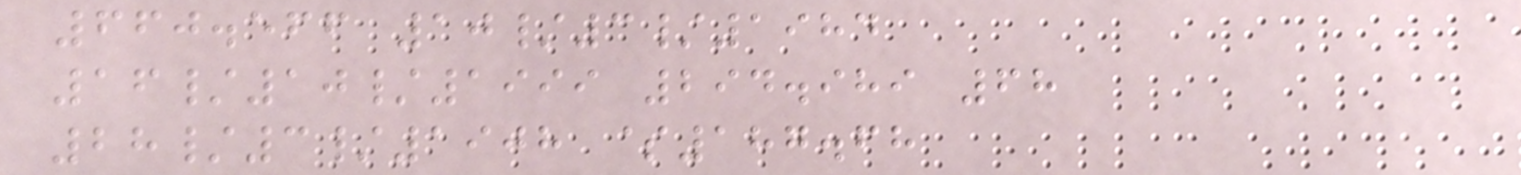660.566 10/3/1984
16/10/1999 294.989 68
28/3/1908 $187.68
